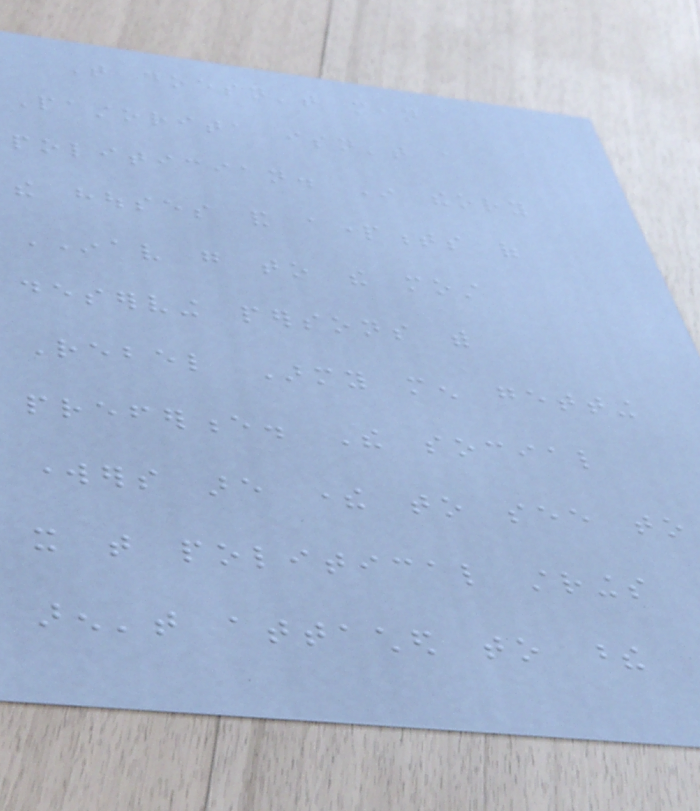That doesn't mean
Pastorita isn't a
politician. In theory
the houses and apartments of
INAV go to the most
deserving persons with
Rebel Army men getting
preference. The social
workers are there to see to
it that political strings
aren't attached to these
